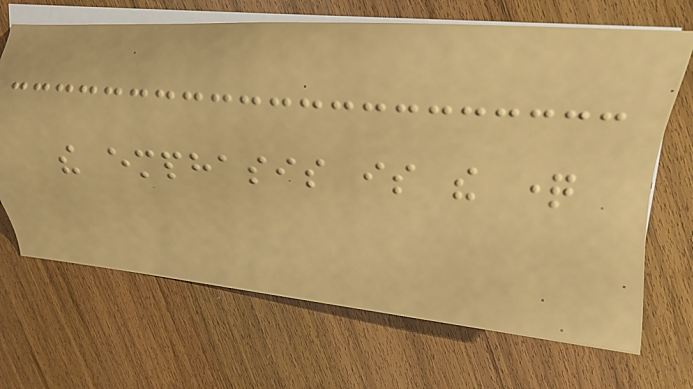the emphasis is the question
